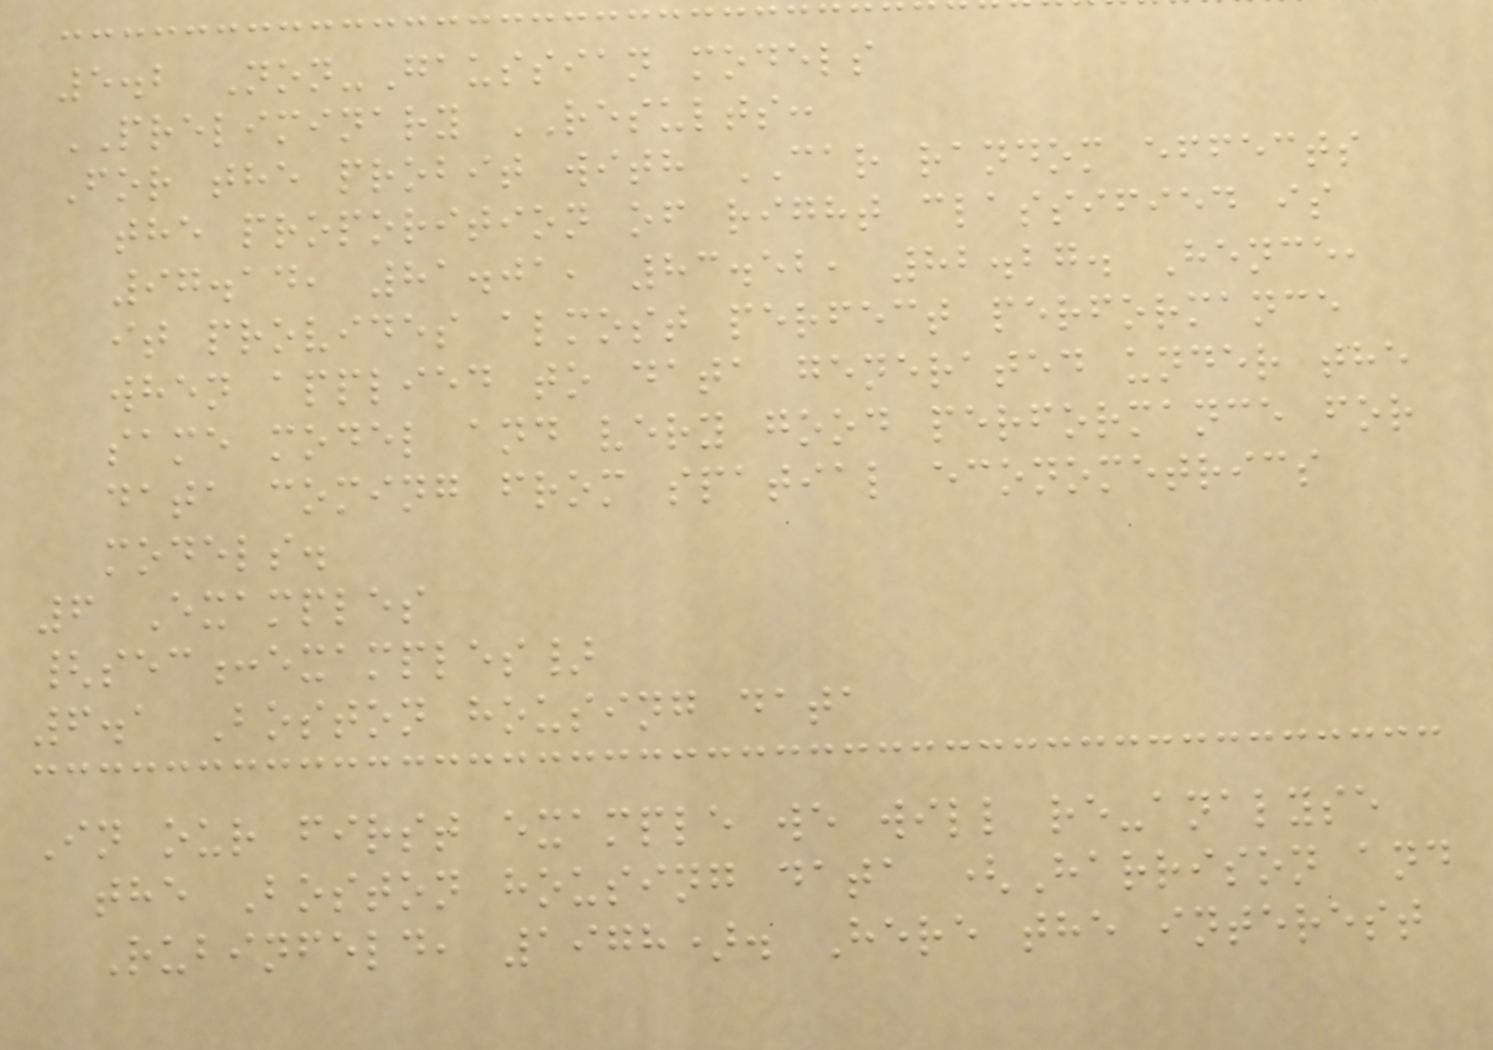5.2 Non-Gaussian models
PRELIMINARY RESULTS:
For the probit with CAR random effects
the proporition of right classified is
97.14, 81.01, 83.52, 82.27. Hence,
it provides almost perfect performance
when applied to data generated under the
same model and very good performance for
data coming from spatial econometrics
models.
6 Examples
{sec:examples}
6.1 Boston housing data
In our first example we will re-analyse
the Boston housing data (Harrison and
Rubinfeld, 1978). Here the interest
